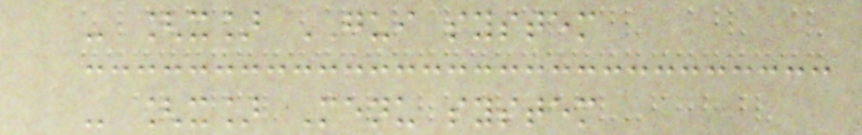- [x] GUI system
- [x] Menu system
